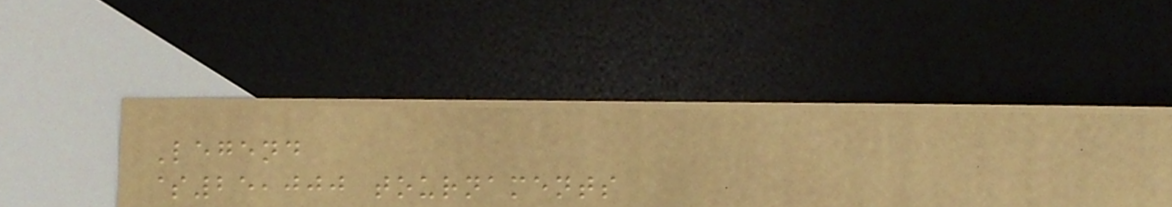Legend
$25,000 tournaments
